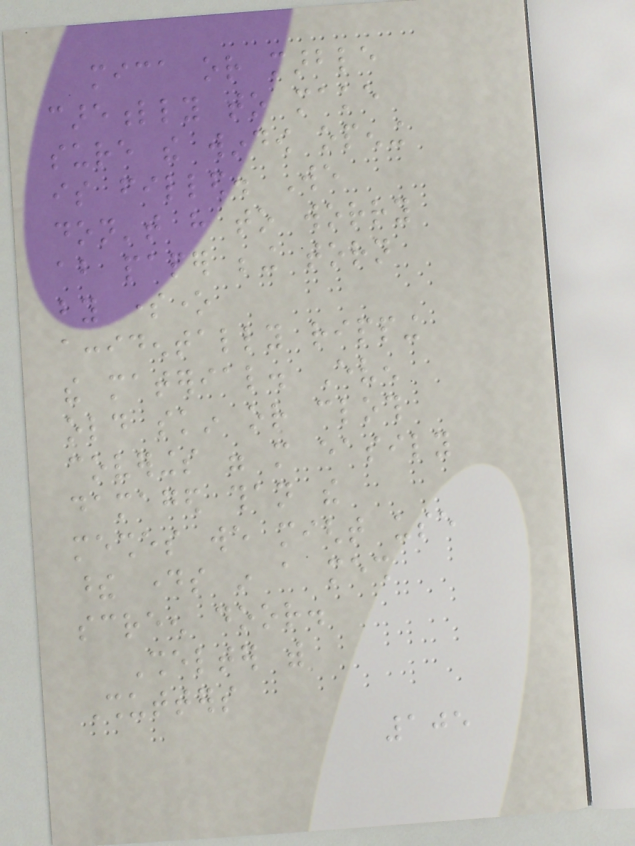mica or marble
carefully to make
sure the window opening
is filled. We
don't have to worry
about paper being torn
by someone
accidentally ripping
the material. Even
old skin or cloth
coverings were more easily
damaged than the
meshes we might use
these days in a mesh
screen door.
Shelter with
Shutters
105
